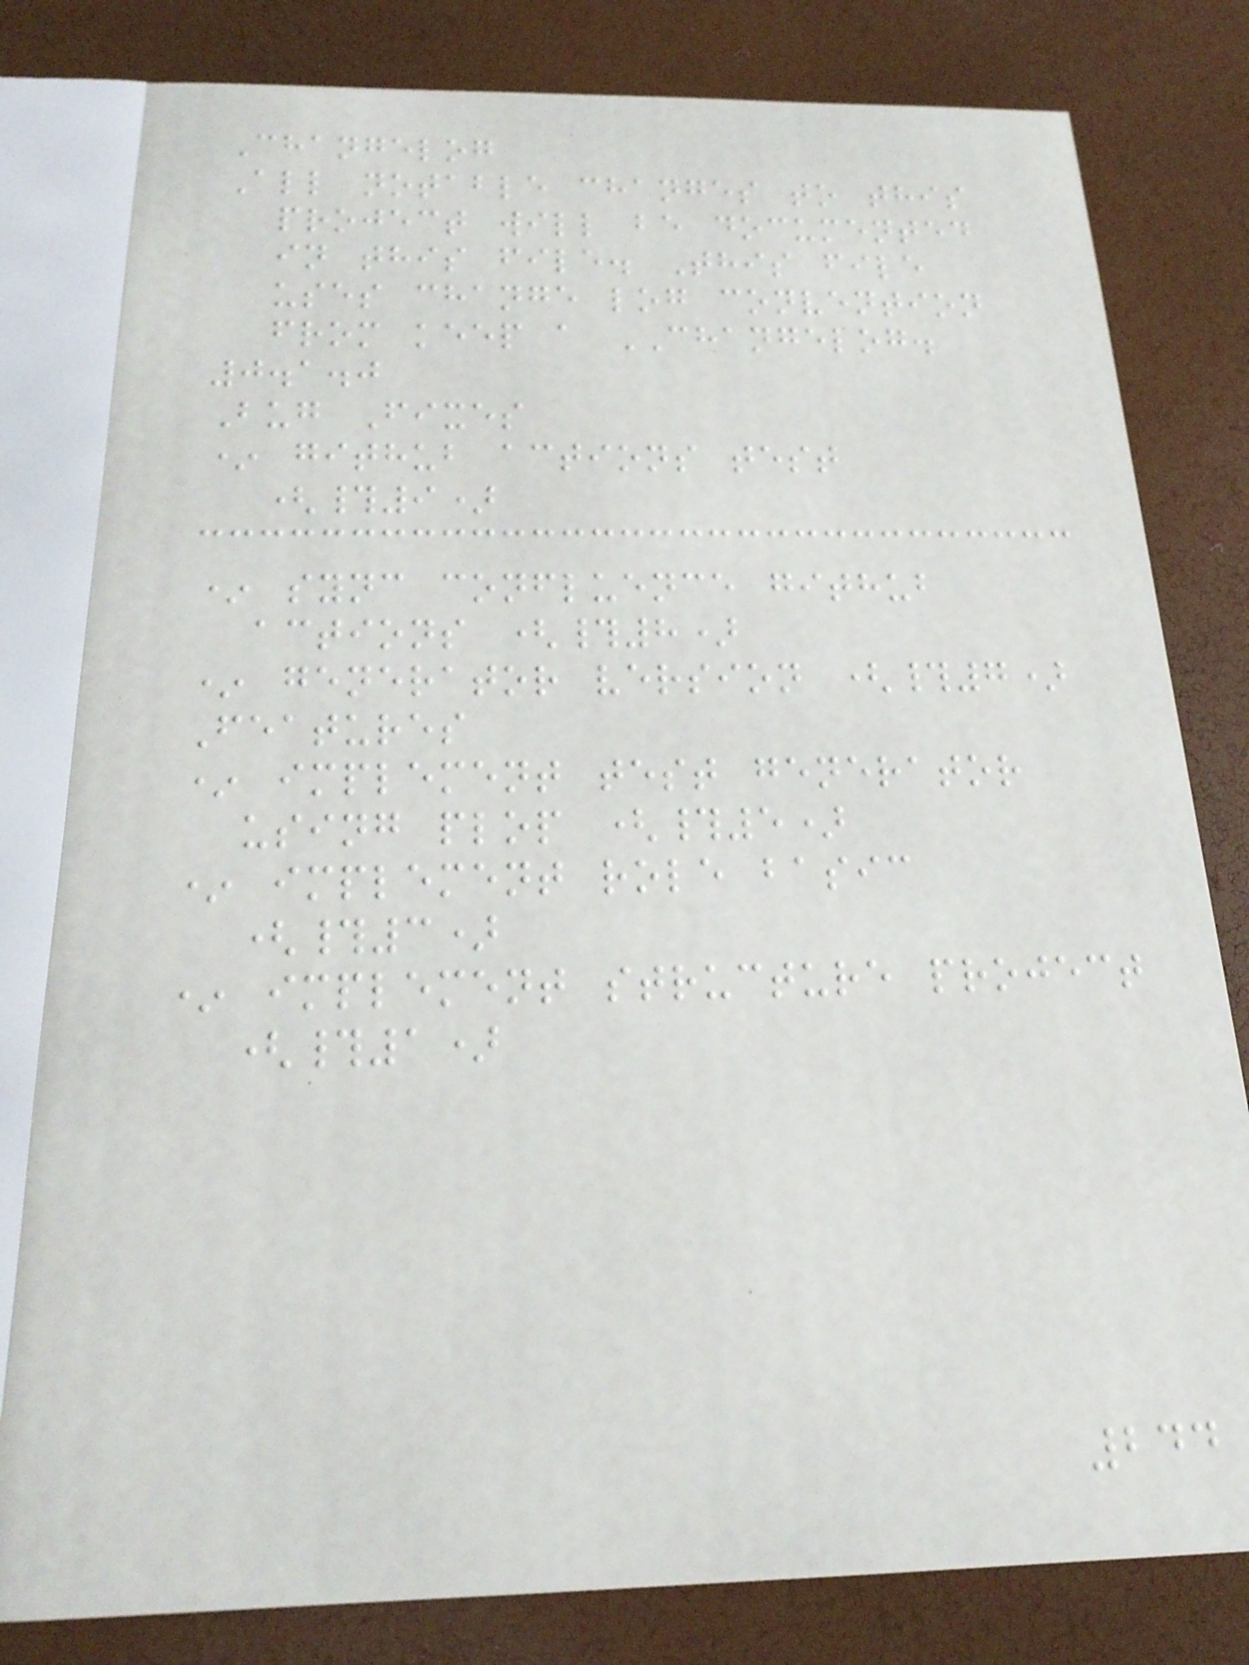Changelog
All notable changes to this
project will be documented
in this file. This file
uses change log convention
from keep a CHANGELOG.
0.1.0
Bug Fixes
* github actions test
(#9)
* sync confluence github
actions (#8)
* generator version (#7)
Features
* implement test generator
using plop (#5)
* implement role basic
(#3)
* implement structure project
(#1)
244
